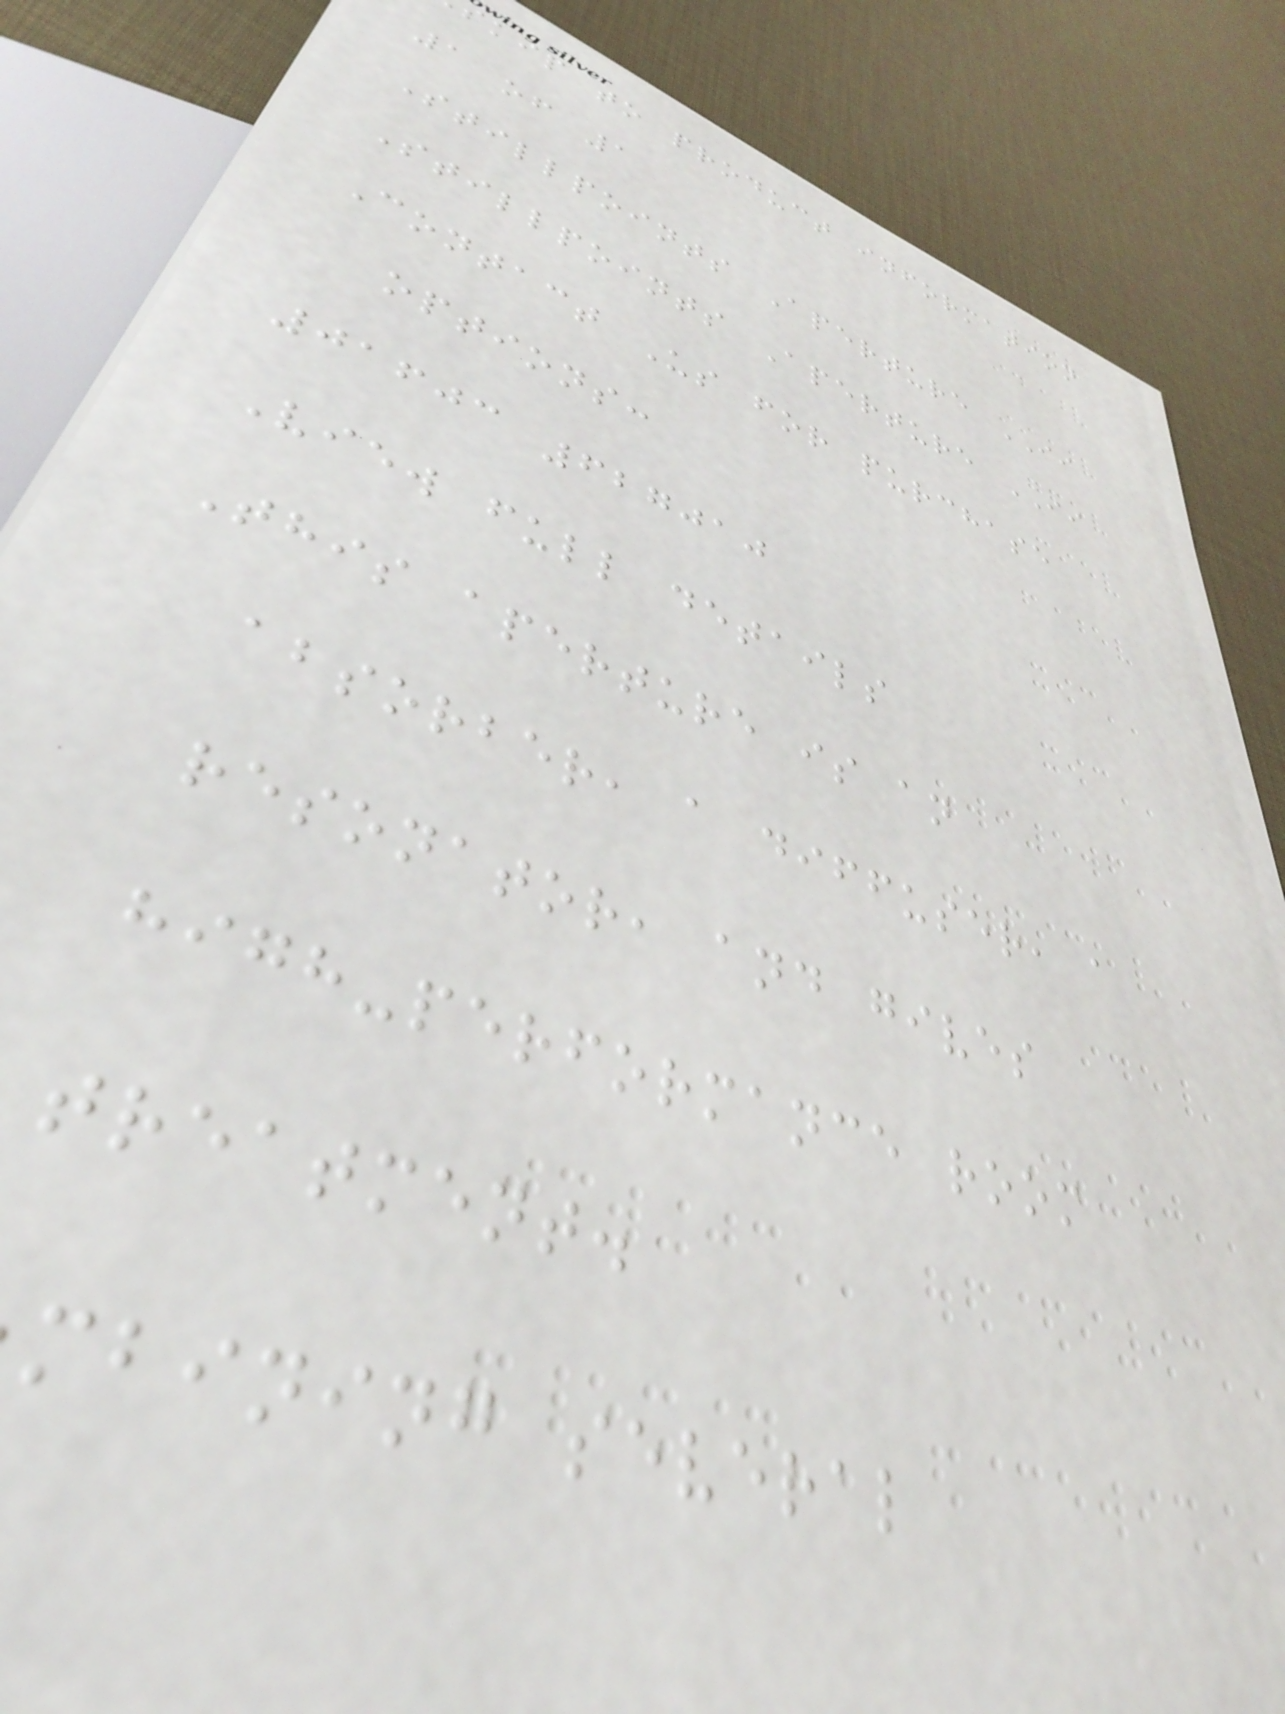skip to product information
1 of 1
Stillpoints Aperture II
Stillpoints Aperture II
Contact Us for purchase
options:
01603 627010
View full details
This aperture is an
absorber, a diffuser, a
resonator, and gives
high-performance room
treatment.
mbining several
